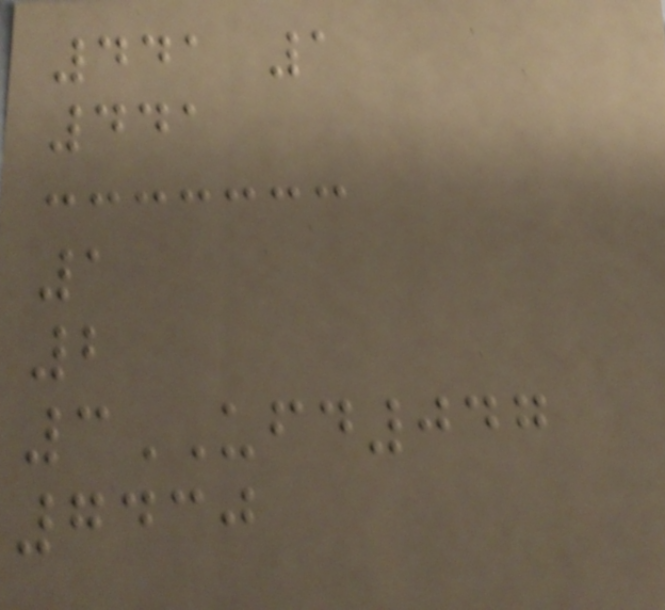441 1
441
1
2
3UFD047
7430
